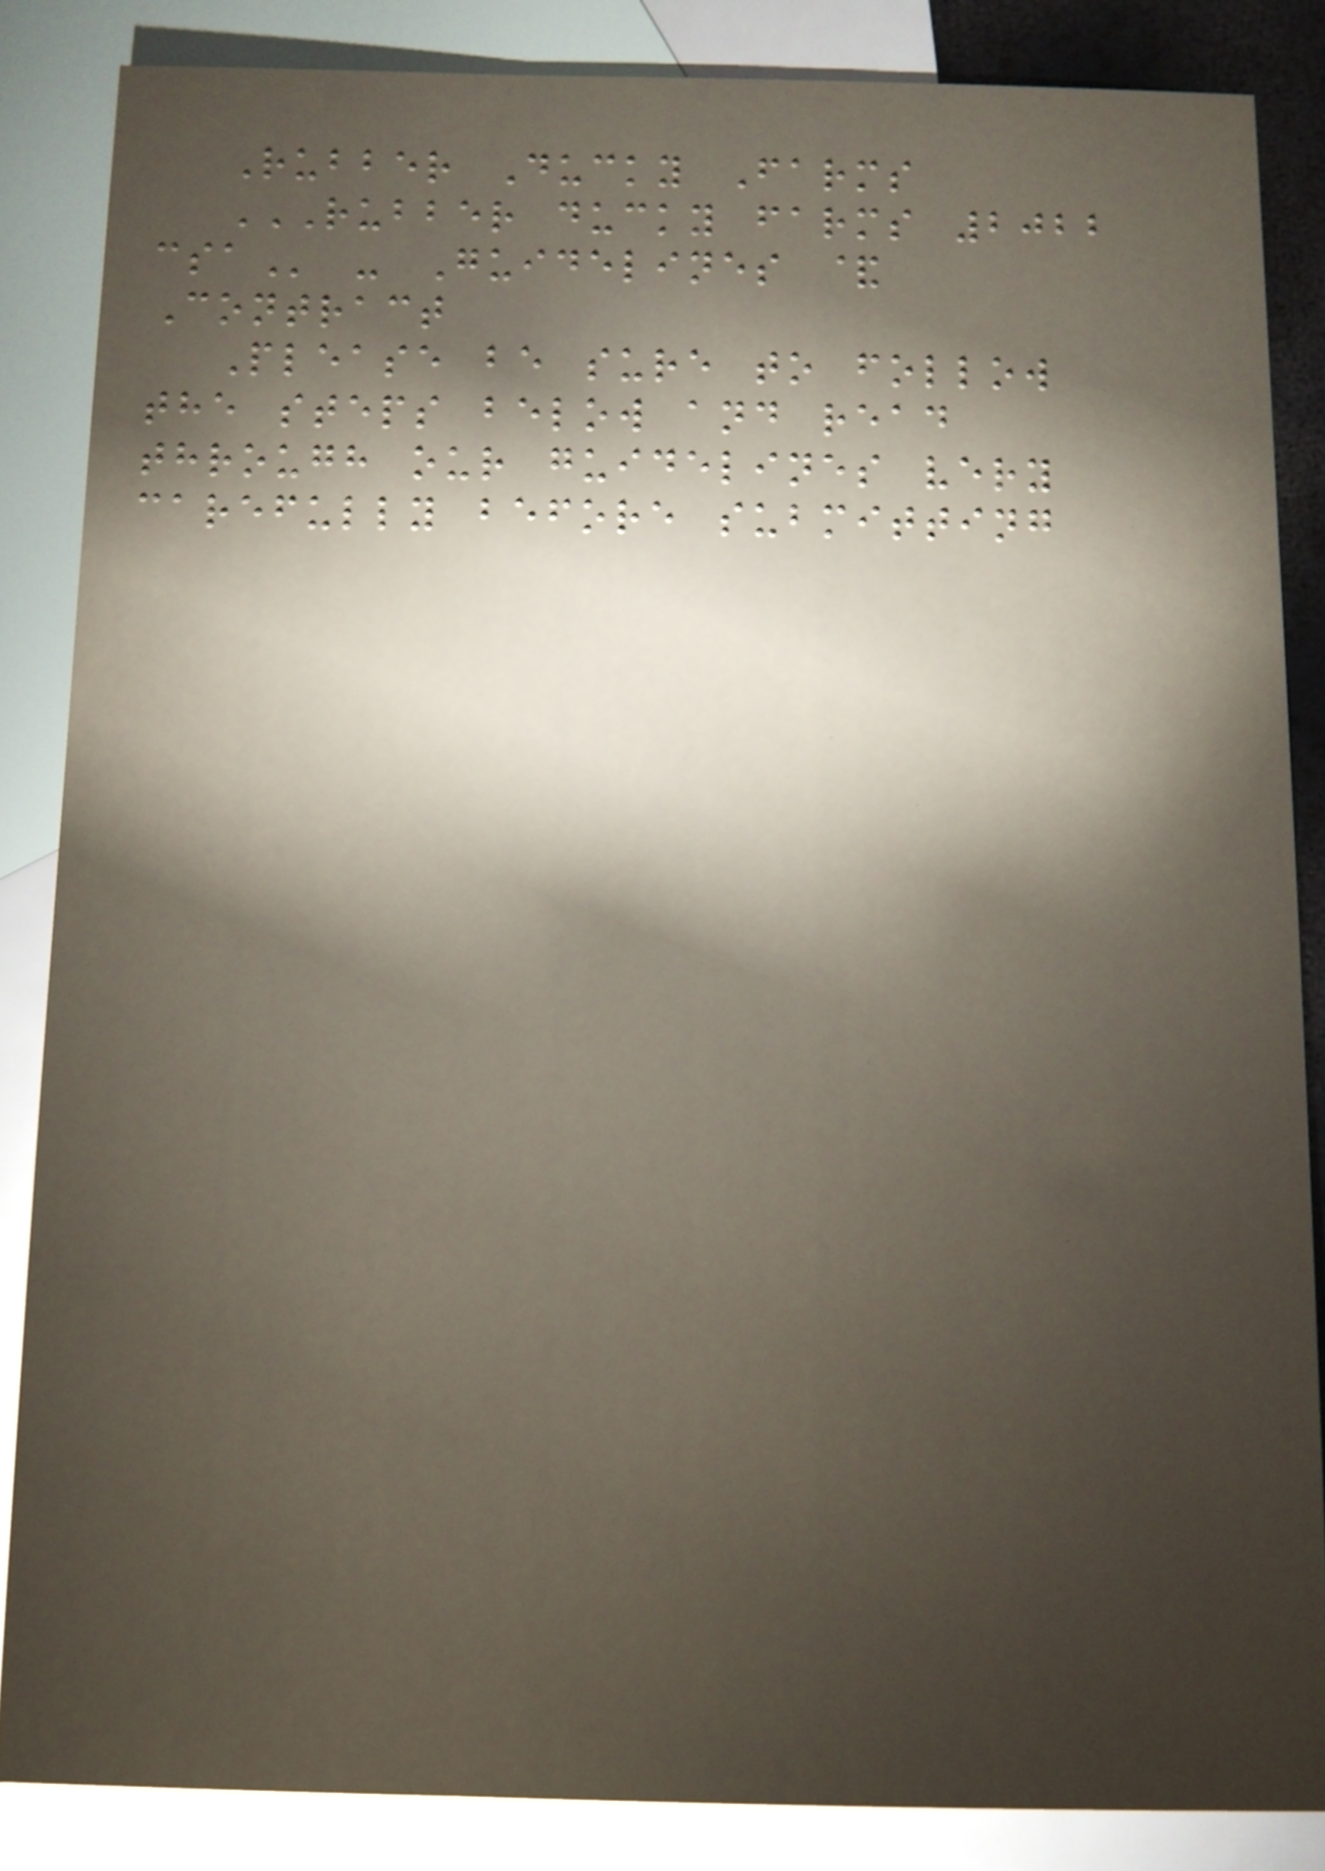Rubber Ducky Farms
RUBBER DUCKY FARMS 2022
CSA - Guidelines &
Contract
Please be sure to follow
the steps below and read
through our guidelines very
carefully before submitting
